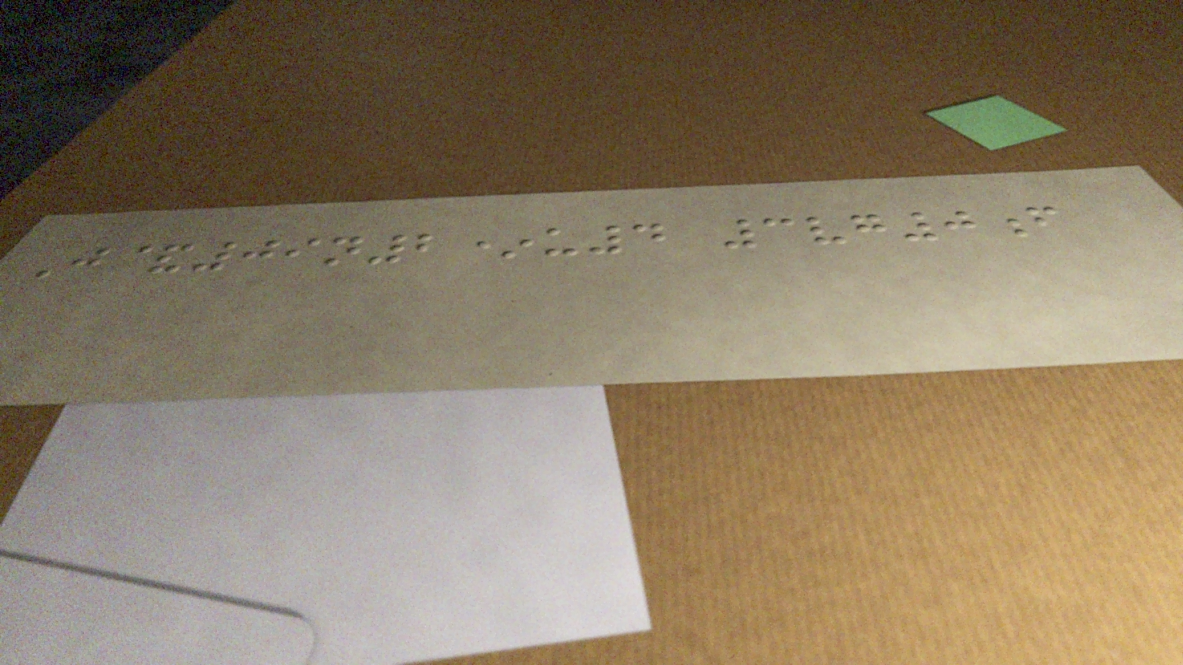J&09n2*u4 3vg0f
